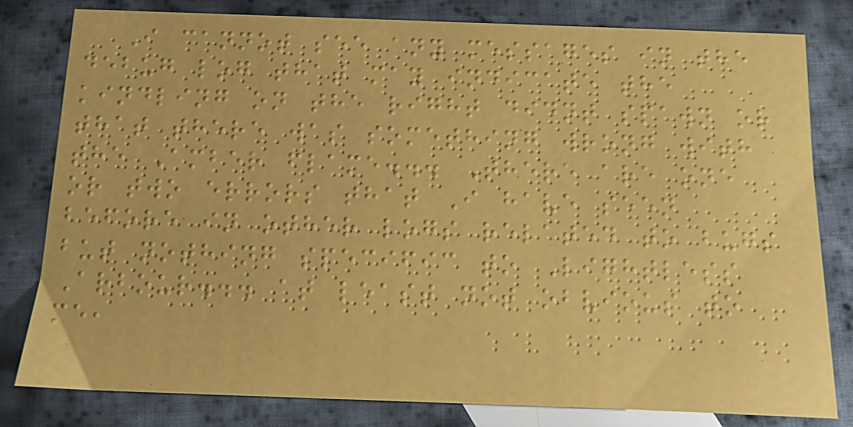I cannot see any messages in the
debug log that may indicate the
kindling on the right didnt spawn or
that there was something wrong with
the Amber flame... There are one
or two errors that I have seen
before in other logs related to bugs
but nothing specific to Lightless
Arbour... at least not obvious to
me,
